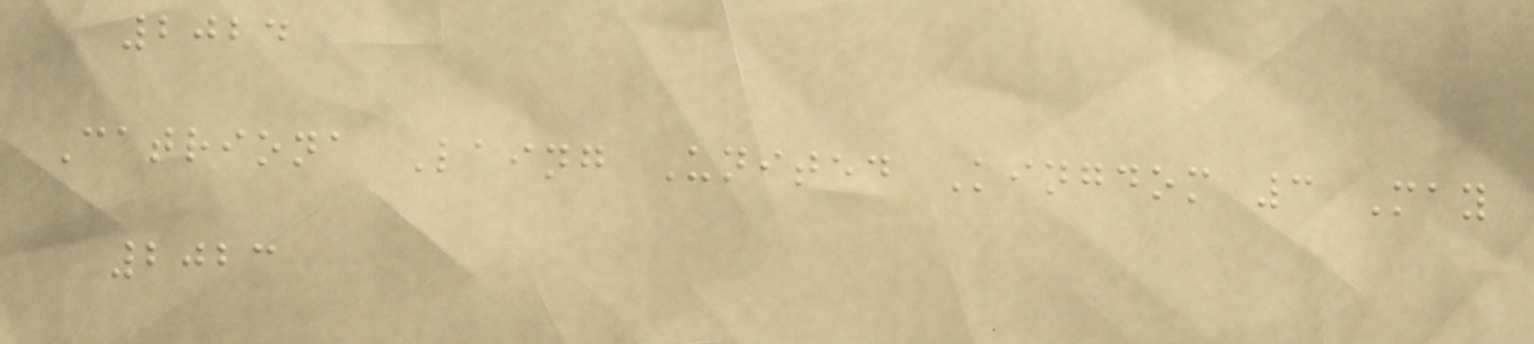2024
Catriona Laing United Kingdom 3 May
2023
